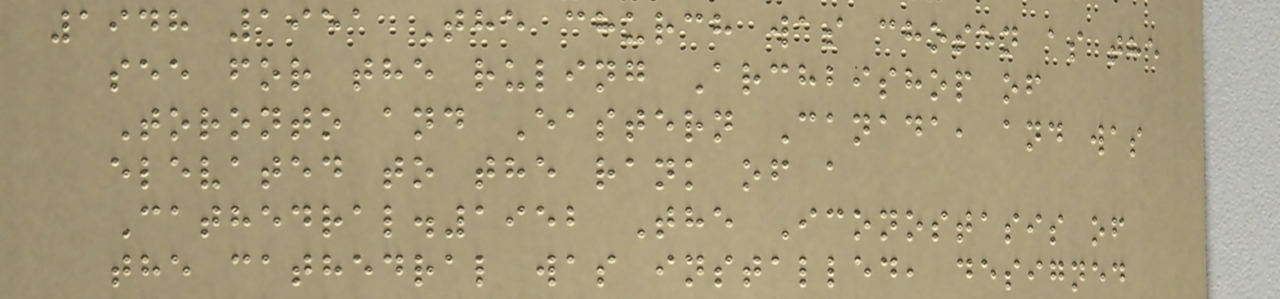1948 1951 The church was chosen as the
see for the ruling Archbishop of
Toronto and Eastern Canada, and was
elevated to the rank of a
Cathedral.1952 The Iconostasis of
the cathedral was installed, designed
